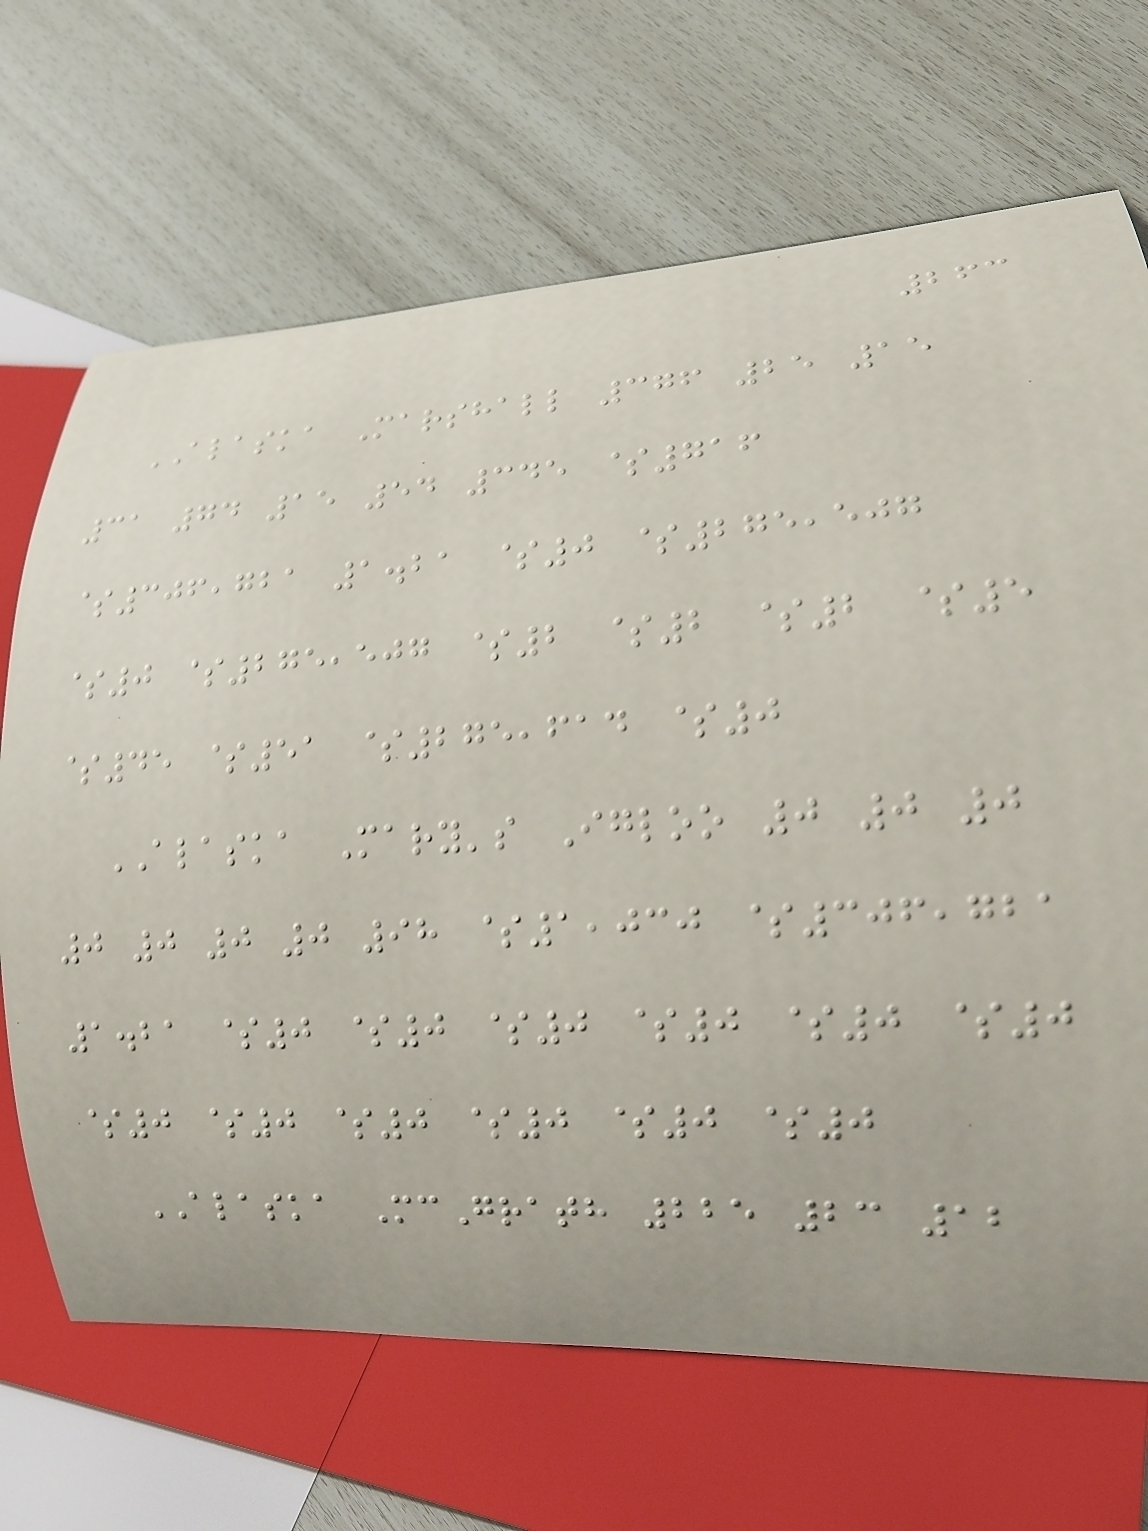263
ALASKA Marshall 376 25 15
31 74 15 54 345 $716
$306,721 1.21 $0 $275,507
$0 $275,507 $2 $2 $2 $5
$45 $51 $275,614 $0
ALASKA Mary's Igloo 0 0 0
0 0 0 0 98 $1,030 $306,721
1.21 $0 $0 $0 $0 $0 $0
$0 $0 $0 $0 $0 $0
ALASKA McGrath 225 23 12
